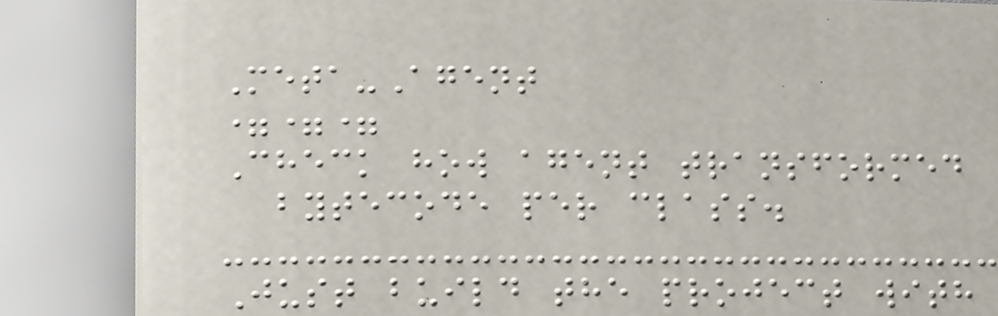Meta-Agent
===
Check how agent transformed
bytecode per class.
Just build the project with
